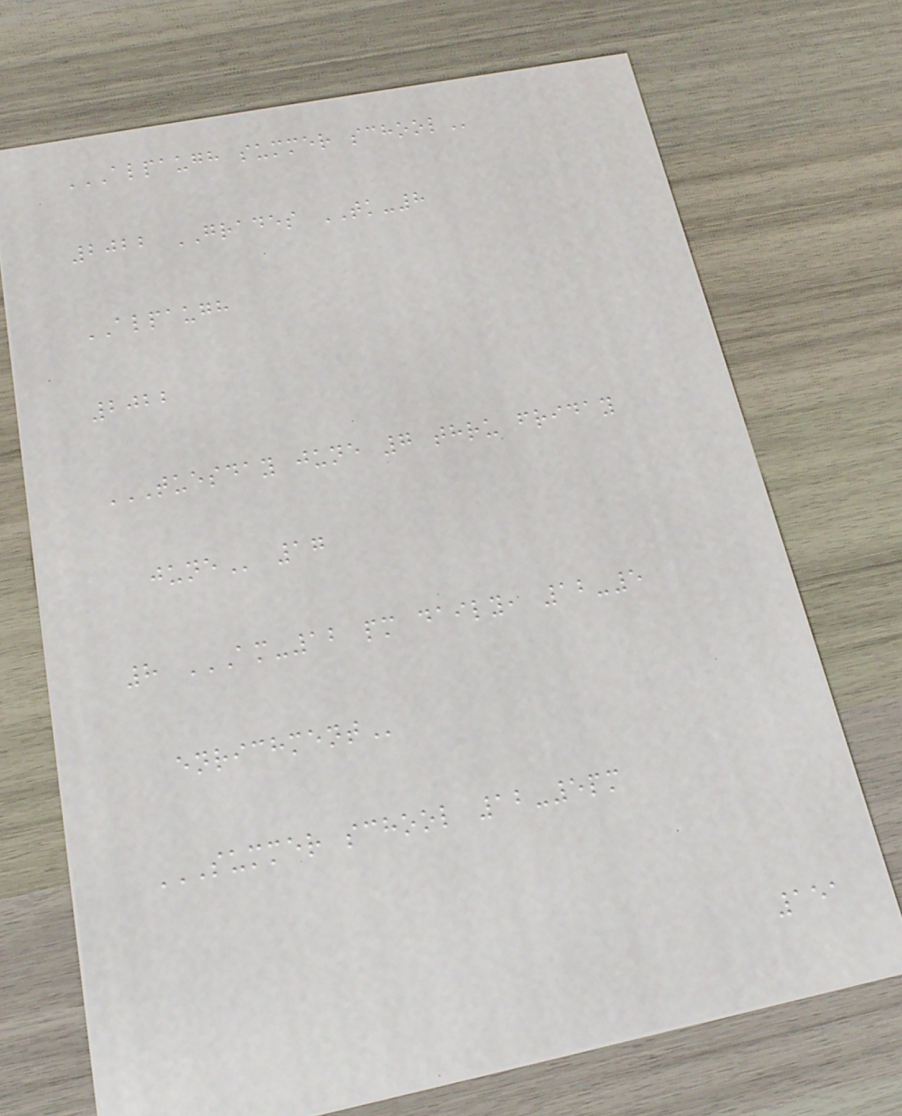ALPAUGH SUMMER SCHOOL
2022 GRADES TK-8
ALPAUGH
2022
TUESDAY JUNE 7 THRU FRIDAY
JUNE 17
8 AM-12 PM DAILY, 12-5
ENRICHMENT
SUMMER SCHOOL 12-5PM
151
